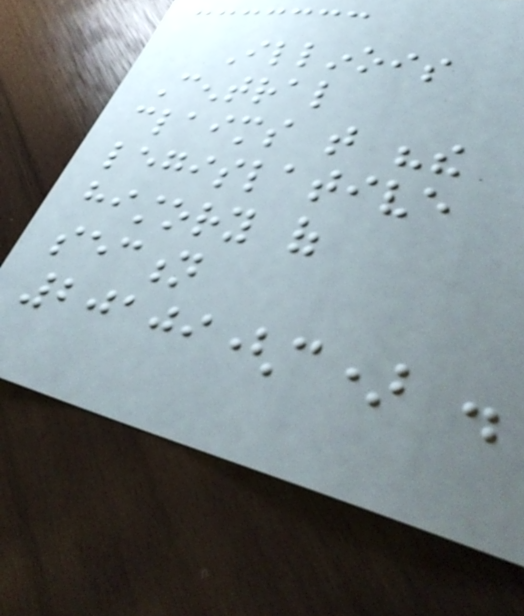Illinois
Central
claims that "the
legislative
history of
section
20109(c) .
